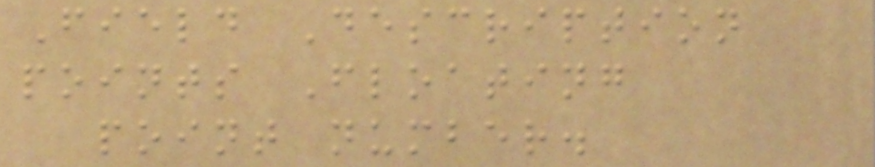Field Description
points Floating
point number.
